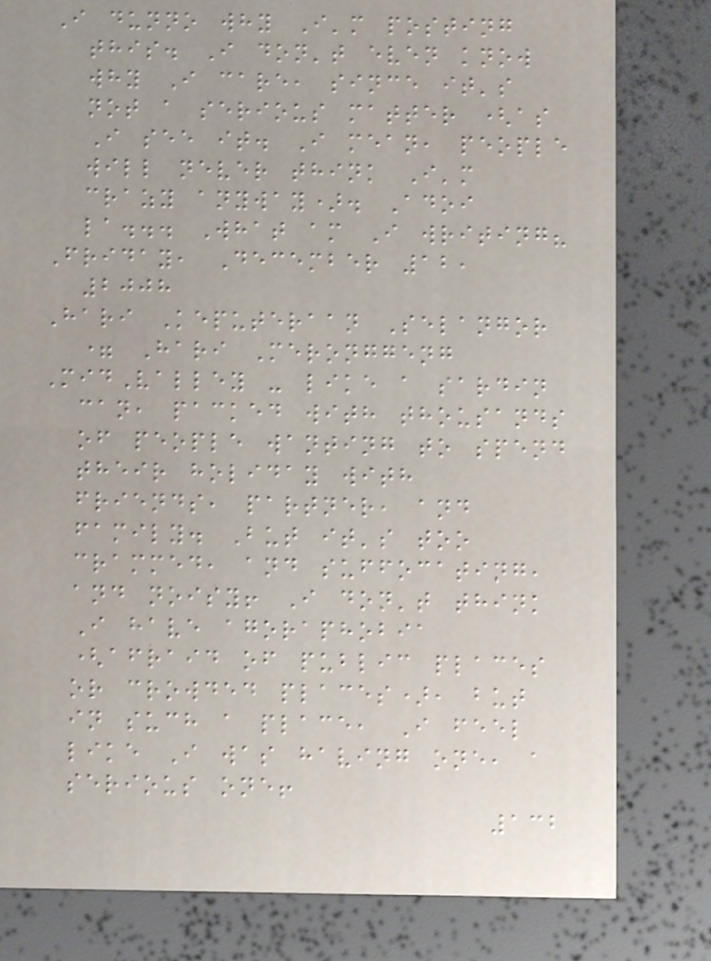I dunno why I'm posting
this. I don't even know
why I care, since it's
not a serious matter (as
I see it. I mean, people
will never think I'm
crazy anyway). Adoi
la... What am I writing?
Friday, December 12,
2008
Hari Keputeraan Selangor
= Hari Meronggeng
MidValley - like a sardin
can, packed with thousands
of people wanting to spend
their holiday with
friends, partner, and
family. But it's too
crammed, and suffocating,
and noisy! I don't think
I have agoraphobia
(afraid of public places
or crowded places), but
in such a place, I feel
like I was having one, a
serious one!
132
